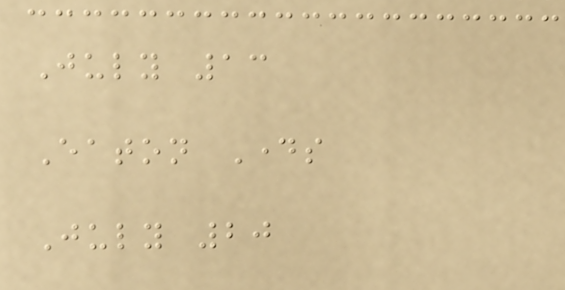July 13
Eaton Days
July 20
